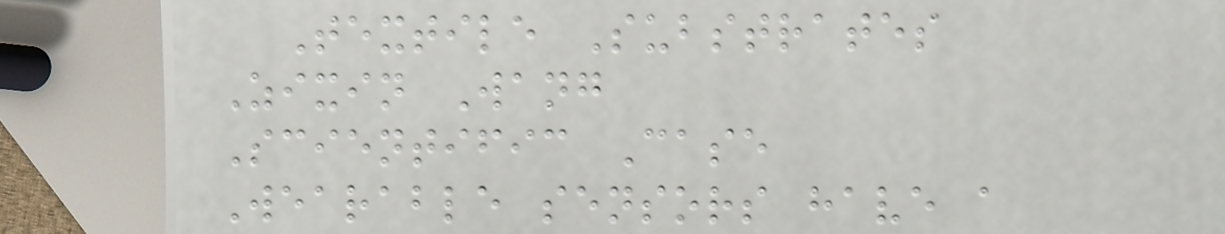Textile Substrates
Zixin Wang
Scientific Case
Wearable sensors have a
